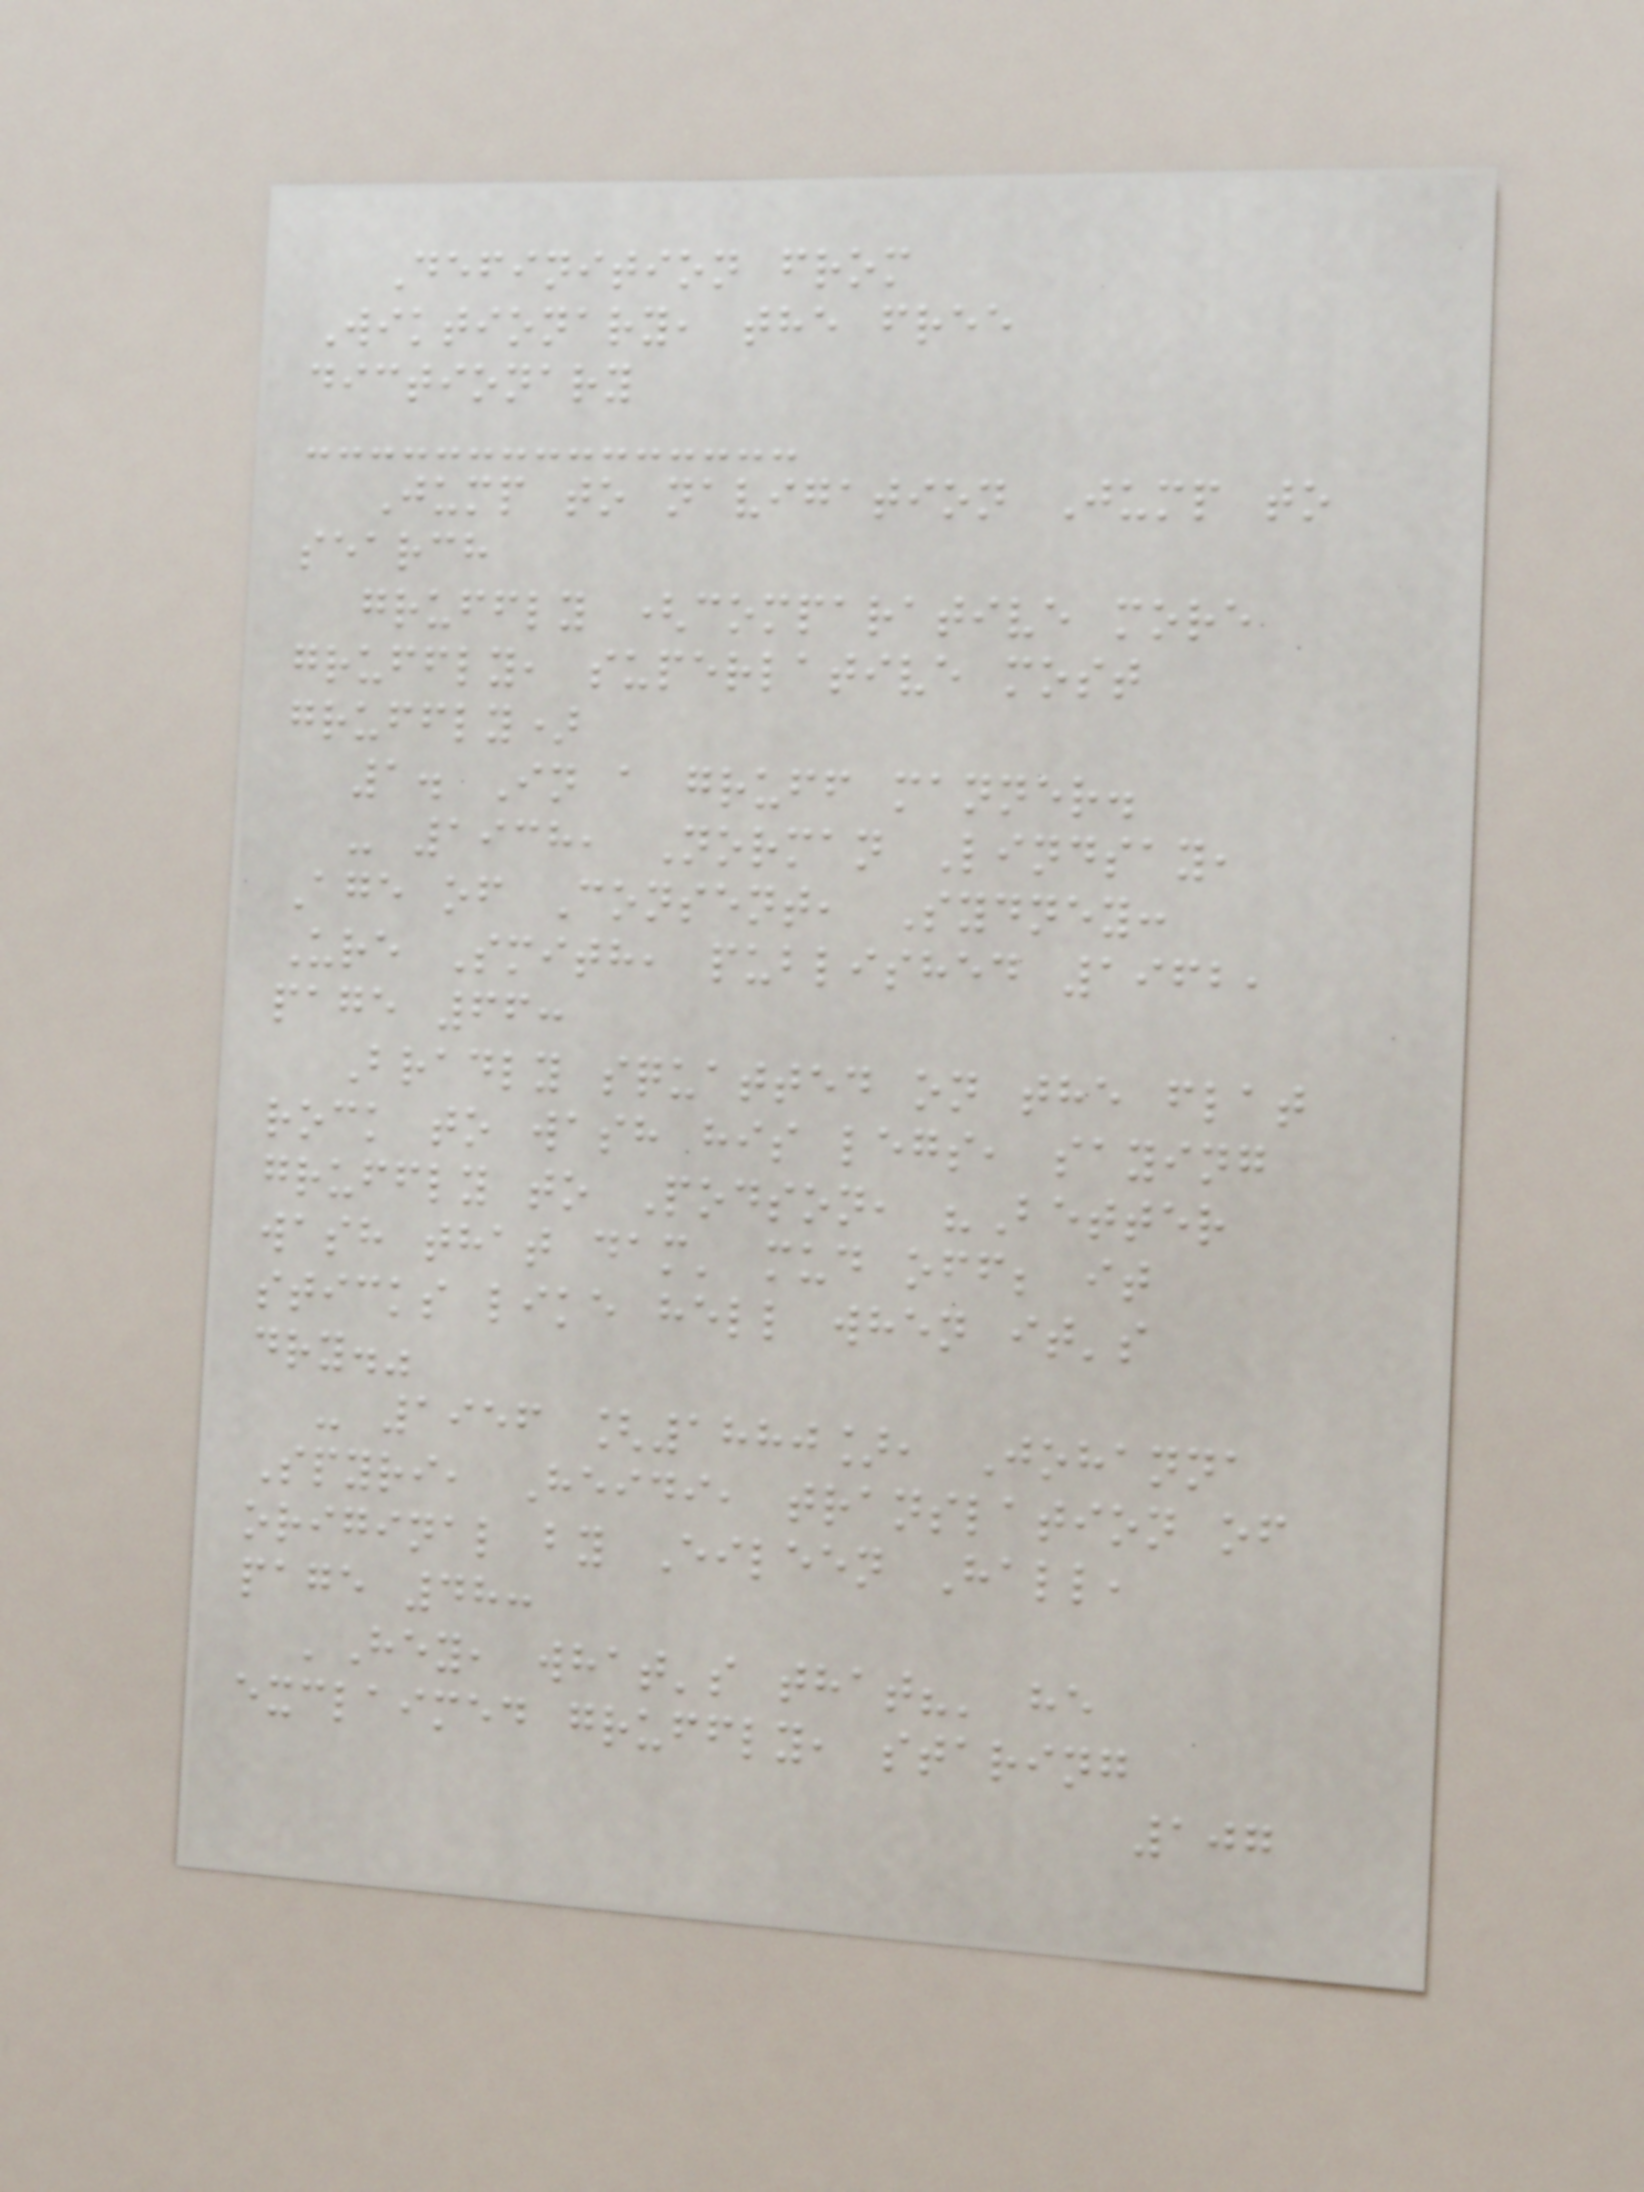Definition from
Wiktionary, the free
dictionary
Jump to navigation Jump to
search
gruffly (comparative more
gruffly, superlative most
gruffly)
1. In a gruff manner.
- 1938, Norman Lindsay,
Age of Consent, Sydney:
Ure Smith, published 1962,
page 66:
Bradly squatted on the flat
rock to wash his legs, saying
gruffly to Podson, "Better
wash that dam' mud off; it
sticks like hell when it's
dry."
- 1956 [1880], Johanna
Spyri, Heidi, translation of
original by Eileen Hall,
page 48:
'Hey, what's that?' he
exclaimed gruffly, staring
107
